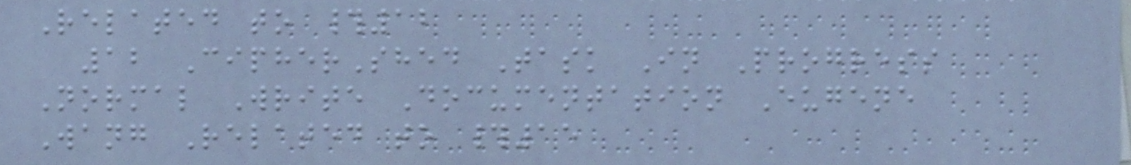Related to #12
12 CipherShed Task In Progress
Normal Write Documentation Eugene
Wang Related to #15
